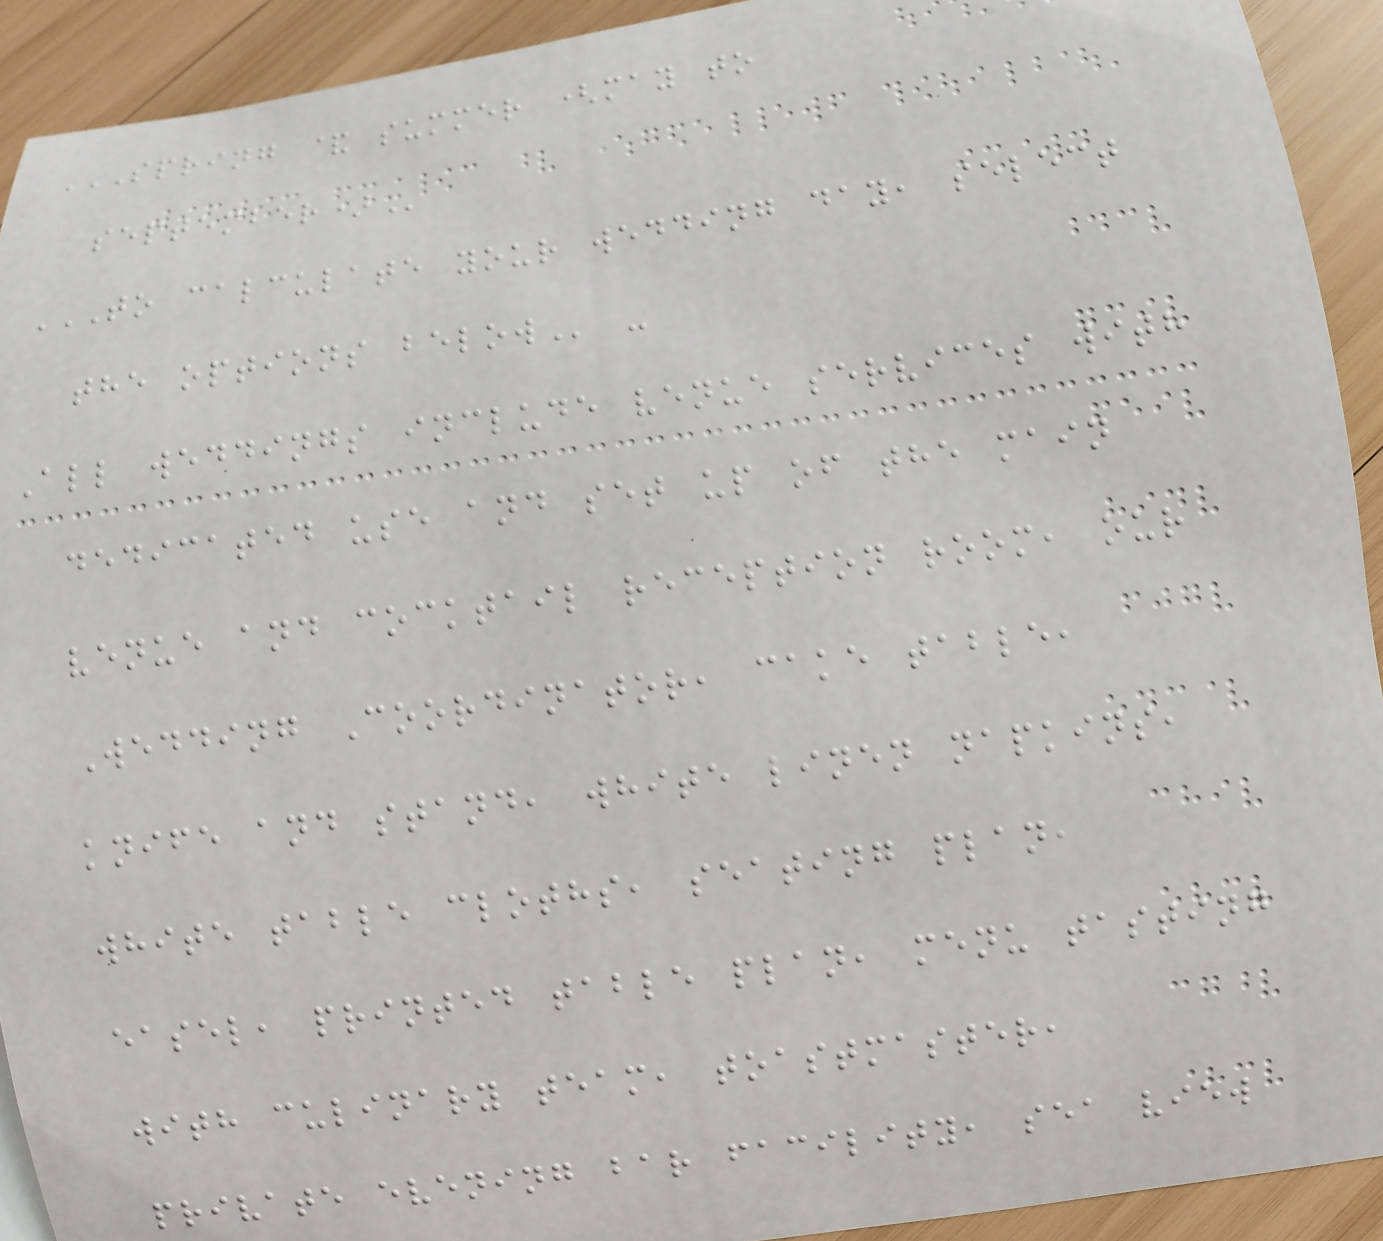SPRING & SUMMER (MAY TO
SEPTEMBER)
TO CALCULATE YOUR WEDDING DAY, SELECT
THE OPTIONS BELOW -
All weddings include venue services with
dedicated use and set up of the main
venue and cocktail reception room, our
Wedding Coordinator, cake table,
knife and stand, white linen napkins,
white table cloths, seating plan,
easel, printed table plan, menu tasting
with culinary team, toastmaster,
private evening bar facility, sea view
